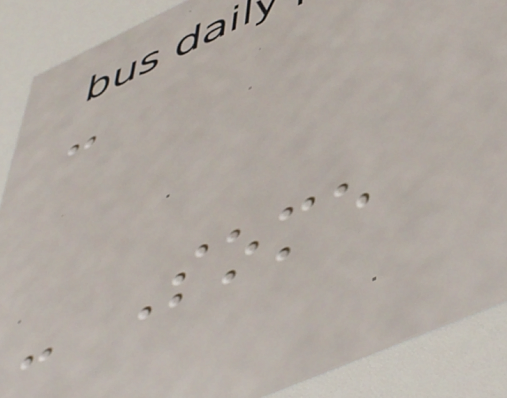-
- Some
